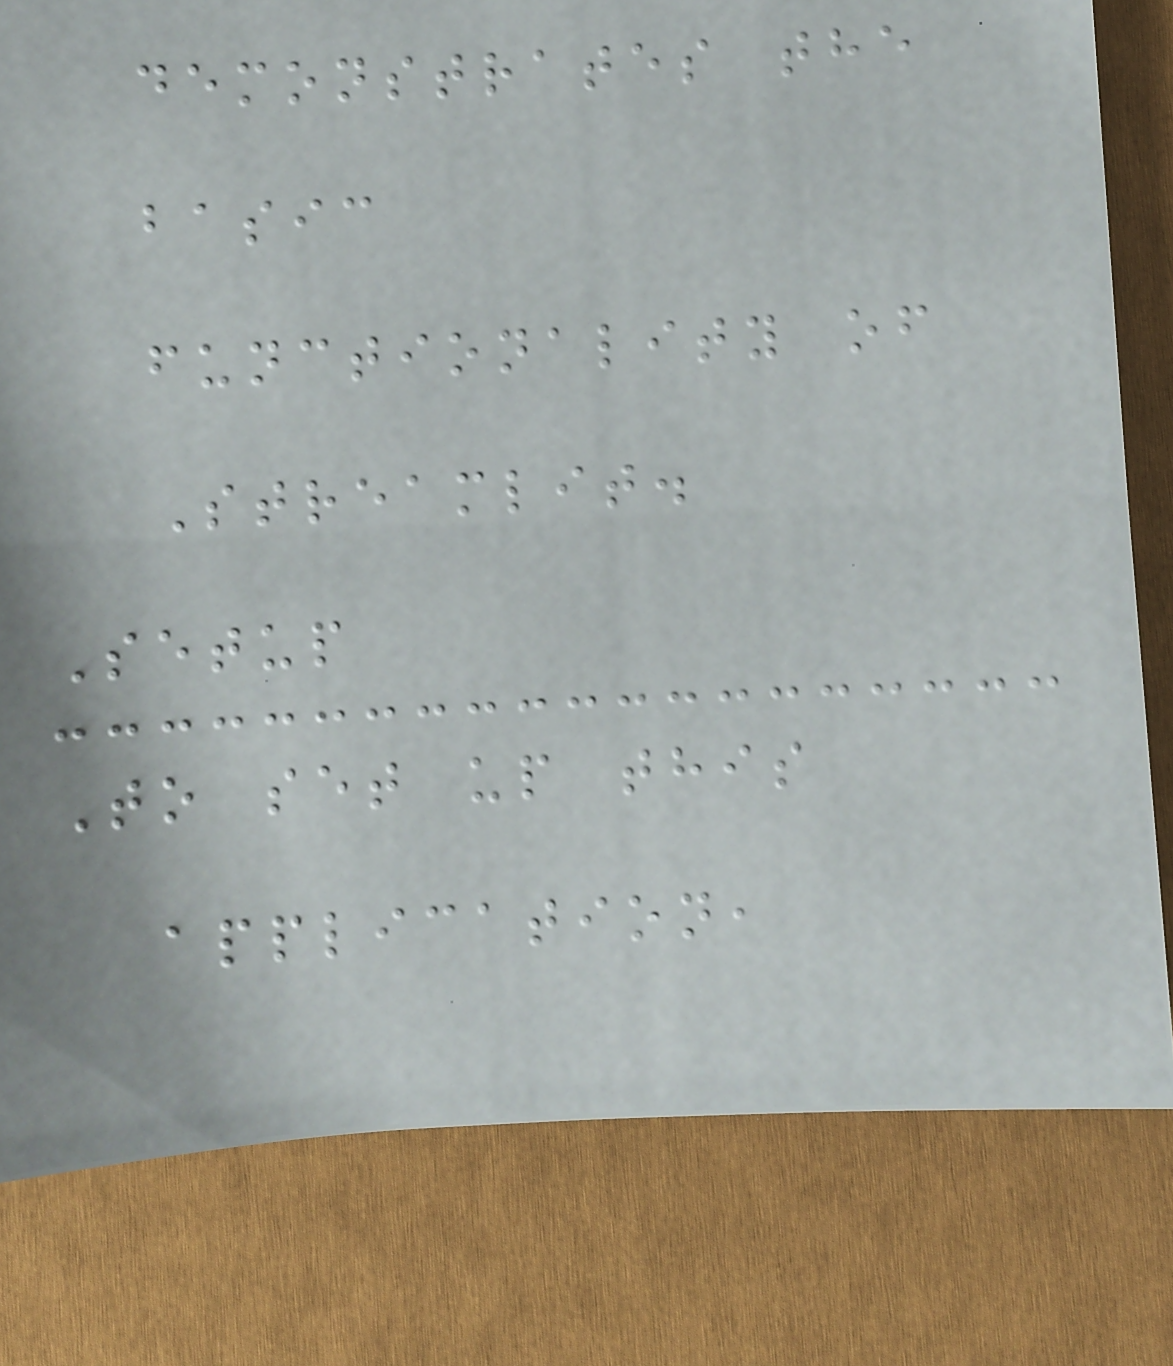demonstrates the
basic
functionality of
Streamlit.
Setup
To set up this
application,
